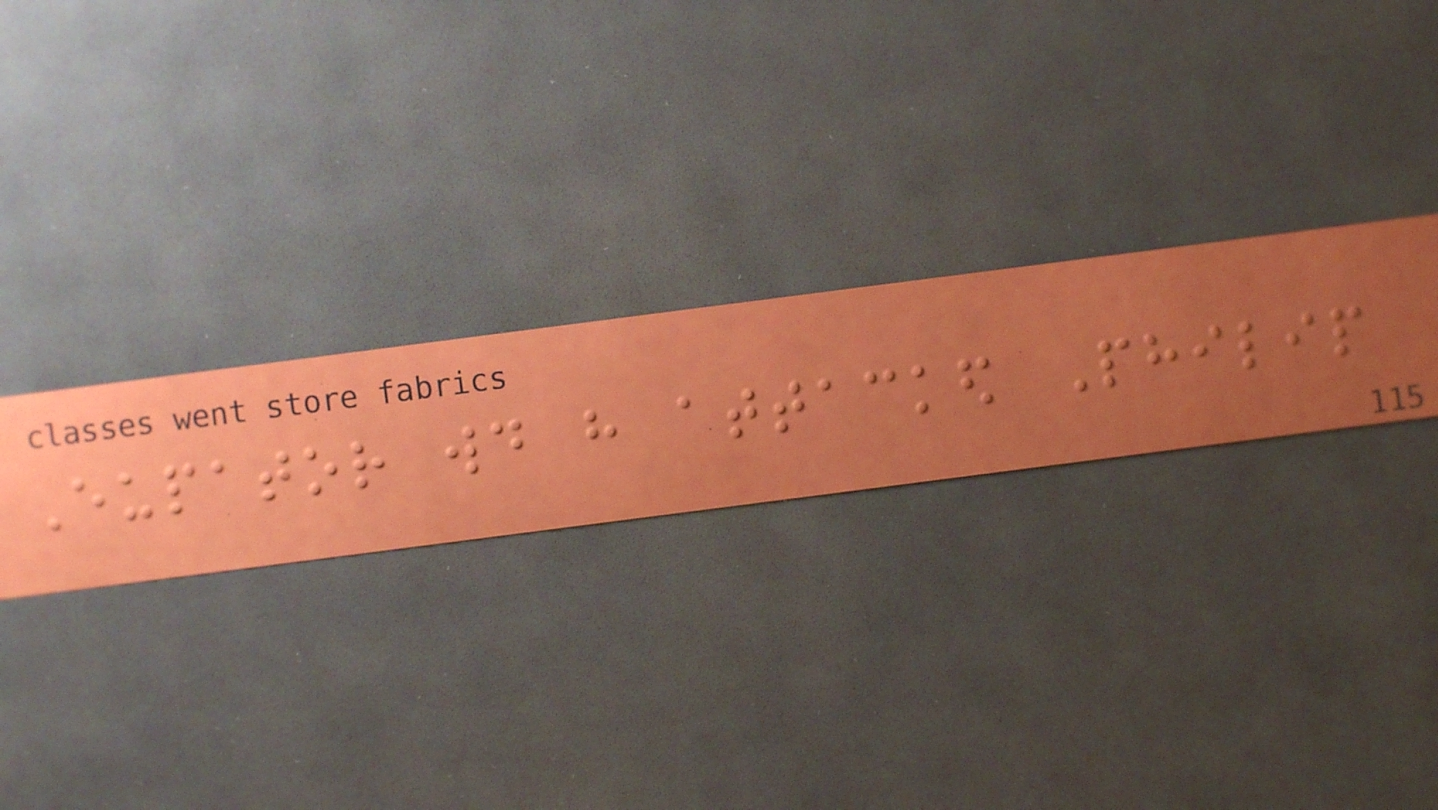Eupator would have attacked Philip
